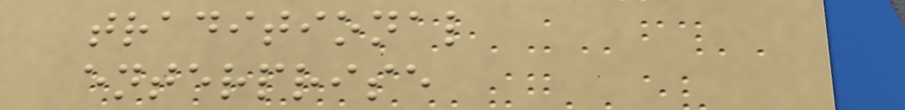traditional
enterprise
